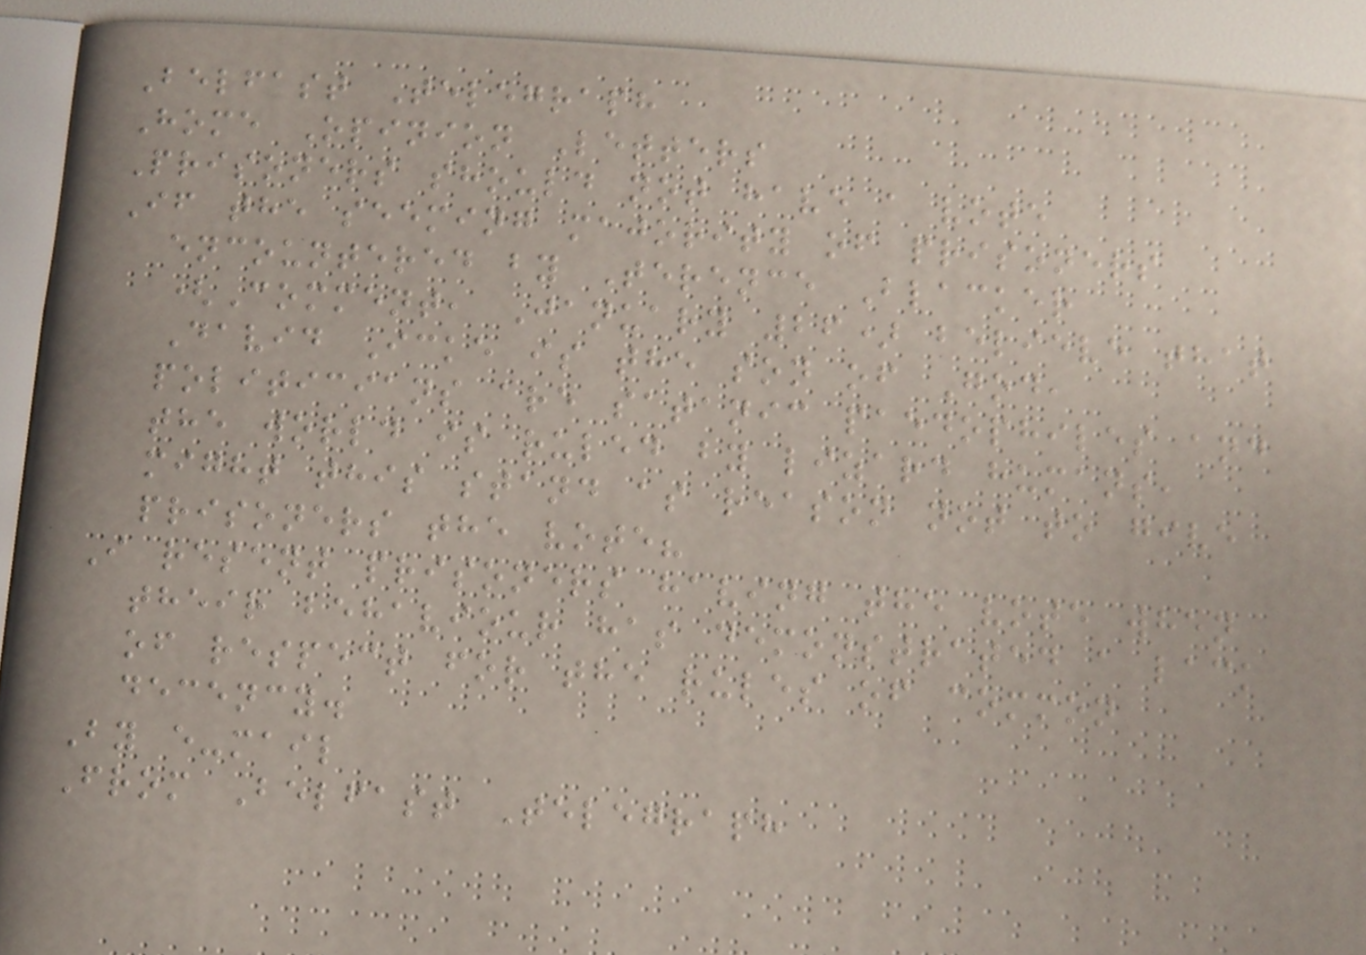Belfast Telegraph
Home Opinion Letters
Prisoners should not have a vote
If the seeming majority of prisoners
encountered by Terence Blacker
(Comment, January 26) believe that
David Icke is the son of God,
politicians are satanic paedophiles and
the world is ruled by lizard humans,
might this stand as reason not to give
prisoners the vote?
I resent prisoners having the vote when
their behaviour has demonstrated a lack
of respect for the rules of common
decency.
By e-mail
From Belfast Telegraph
